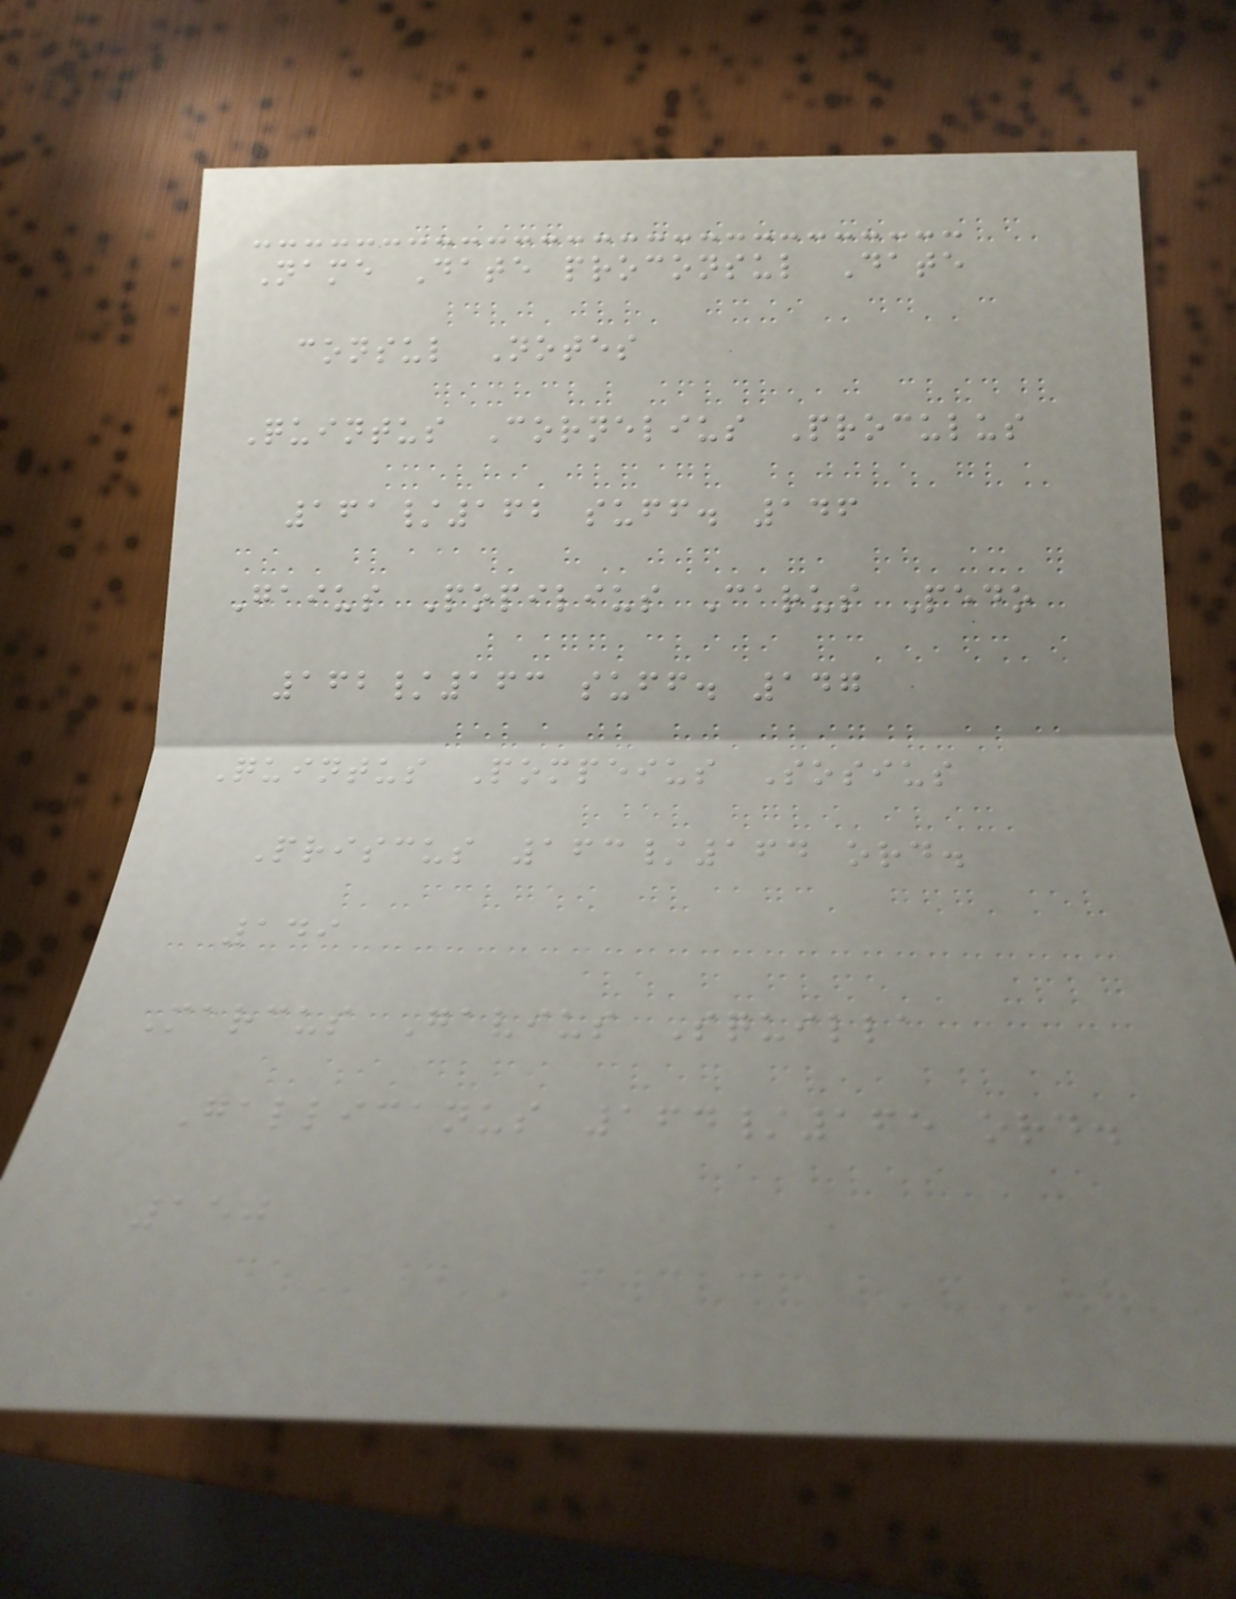Name Date proconsul Date
consul Notes
Quintus Cornelius Proculus
161/162 suff. 146
Gaius Popilius Carus Pedo
162/163 suff. 147
Quintus Pompeius Sosius
Priscus 163/164 ord.
149
Marcus Gavius Squilla
Gallicanus 164/165 ord.
150
